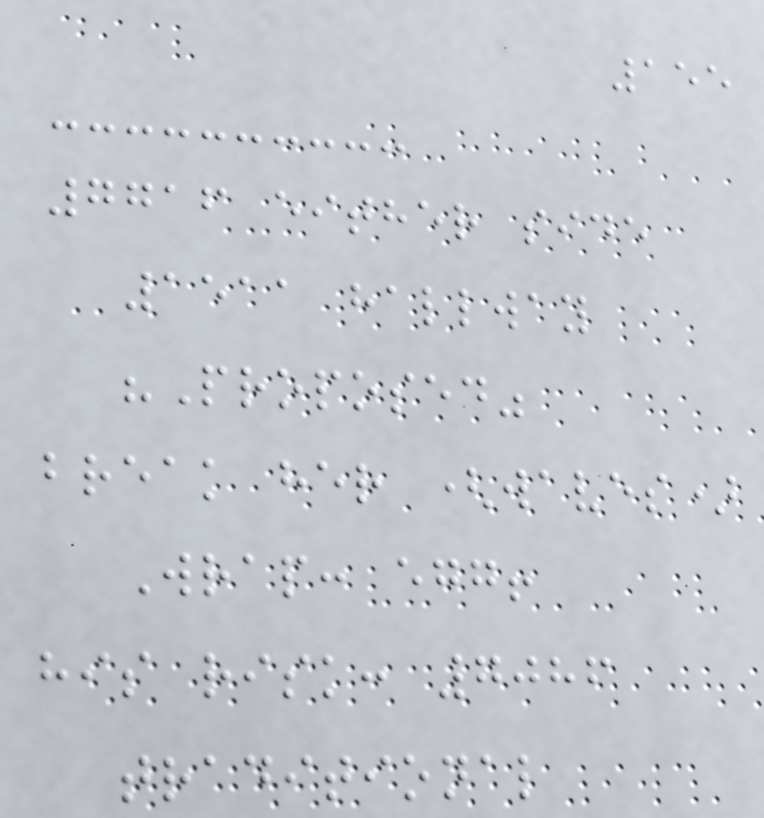155
7716 either side
1511 hallway
"Proposed"
break her (waves)
Wrap: egg!
his risk: 7086
traditional
